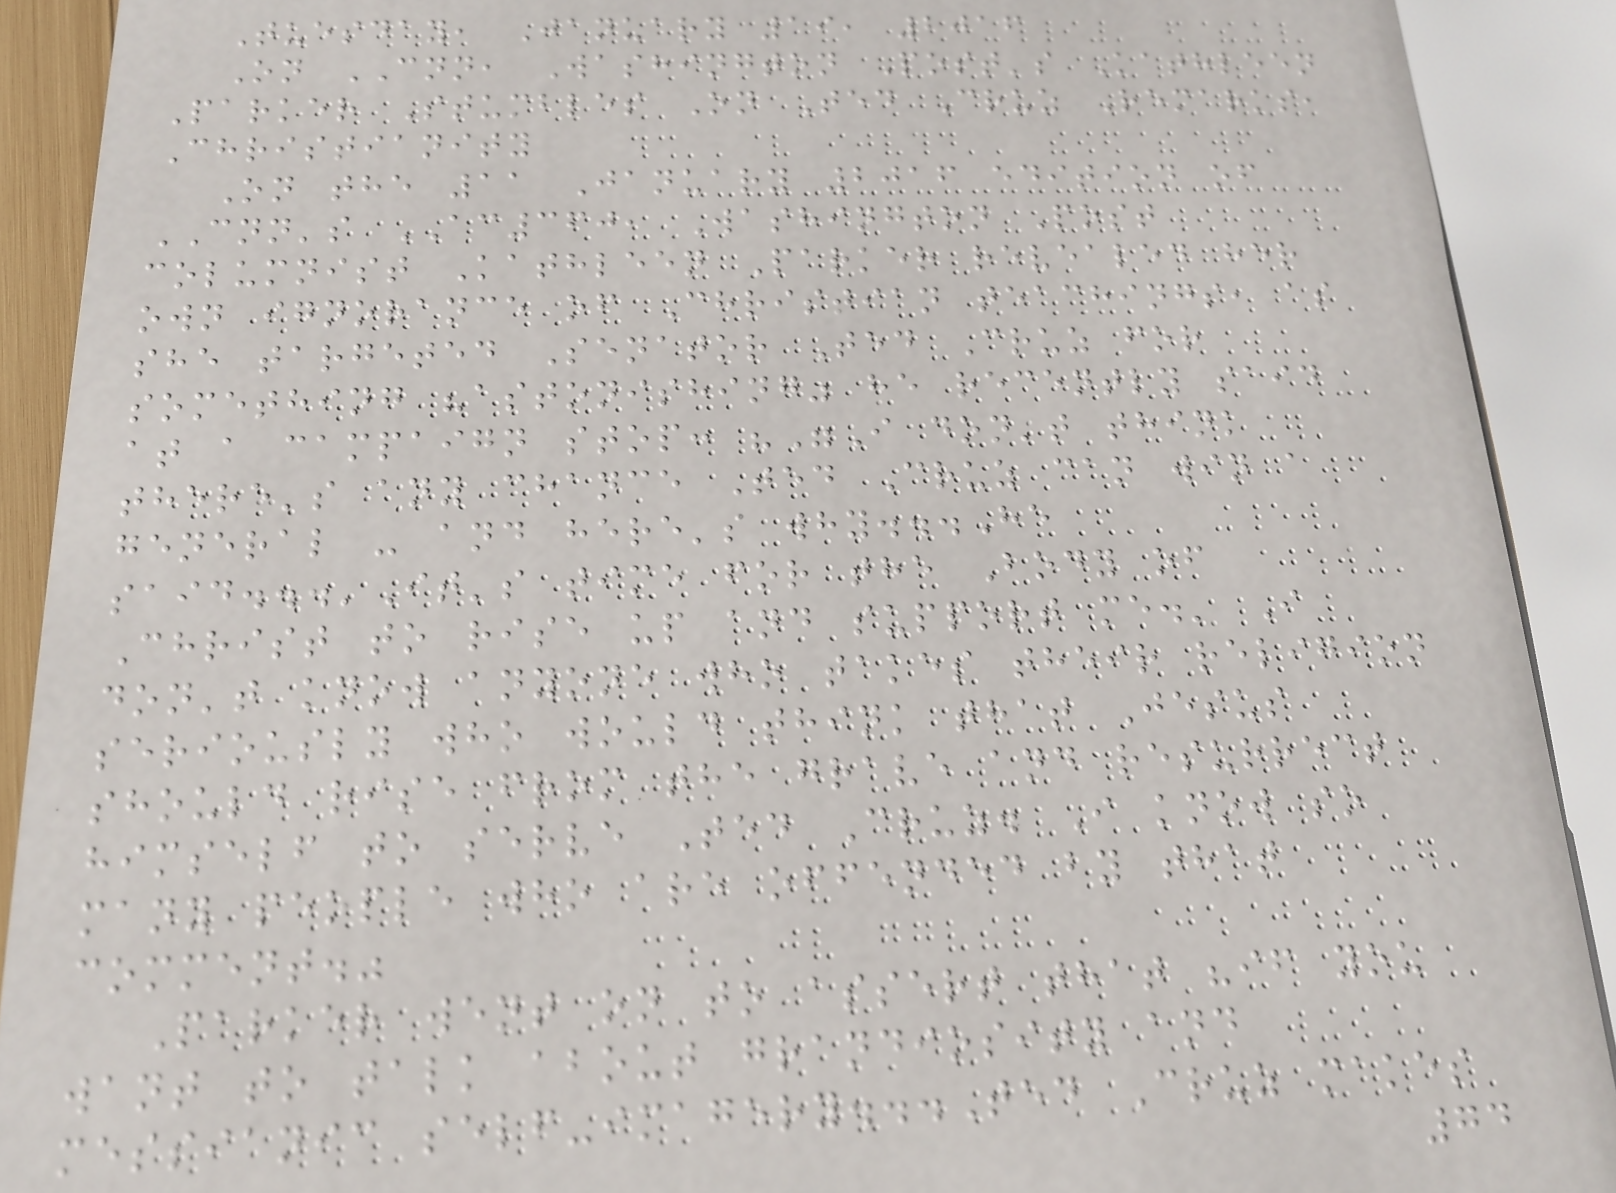Tuesday, January 19, 2016
On CNN, Washington Post's Kathleen
Parker Stumbles On Ted Cruz Remarks,
Christianity
On the 11 January 2016 edition of
CNN's AC360, Washington Post
columnist Kathleen Parker revealed her
own ignorance of Christian teachings, as
she targeted Senator Ted Cruz for
something "astonishing" he recently said
at a campaign stop: ""I don't think
there's any chance Ted Cruz can win a
general - and here's why...He
said...'It's time for the Body of
Christ to rise up and support me.' I
don't know anyone who takes their religion
seriously who would think that Jesus
should rise from the grave and resurrect
himself to serve Ted Cruz. I know so
many people who are offended by that
comment."
Parker went on to assert that "if you
want to talk about grandiosity and
messianic self-imagery...Ted Cruz makes
74
